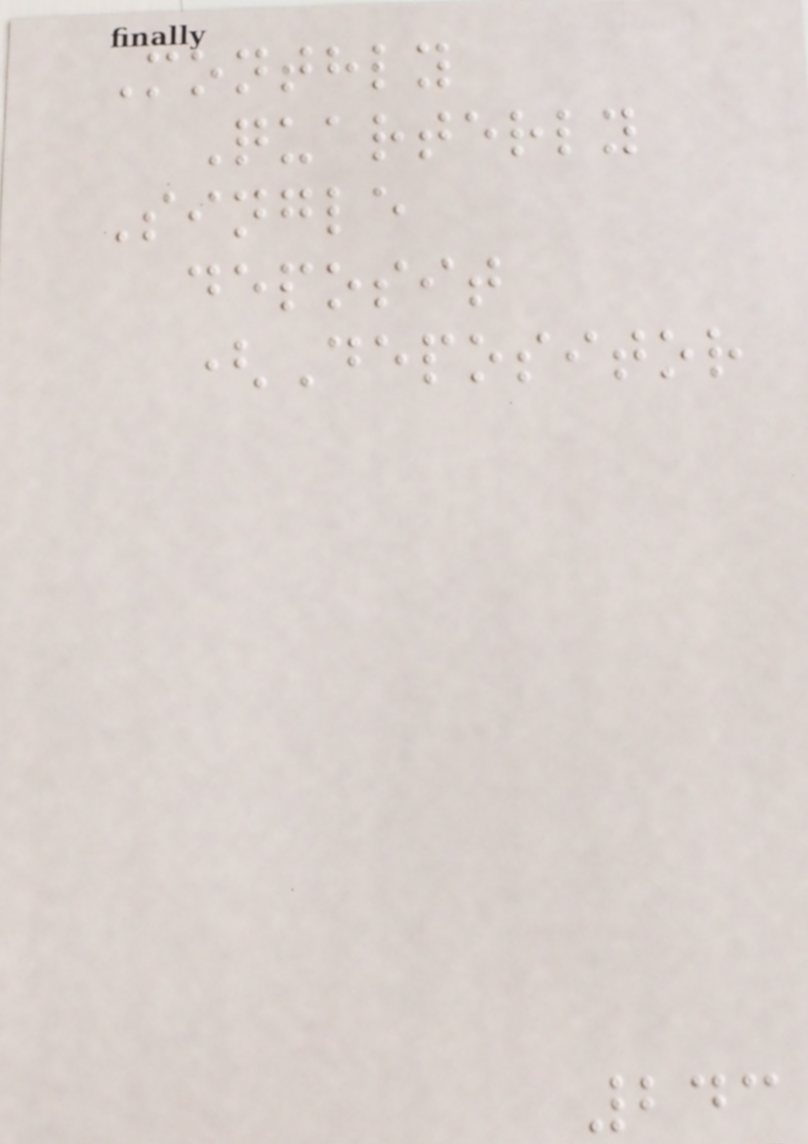Monthly
Quarterly
Single
deposit
(Depositor
243
